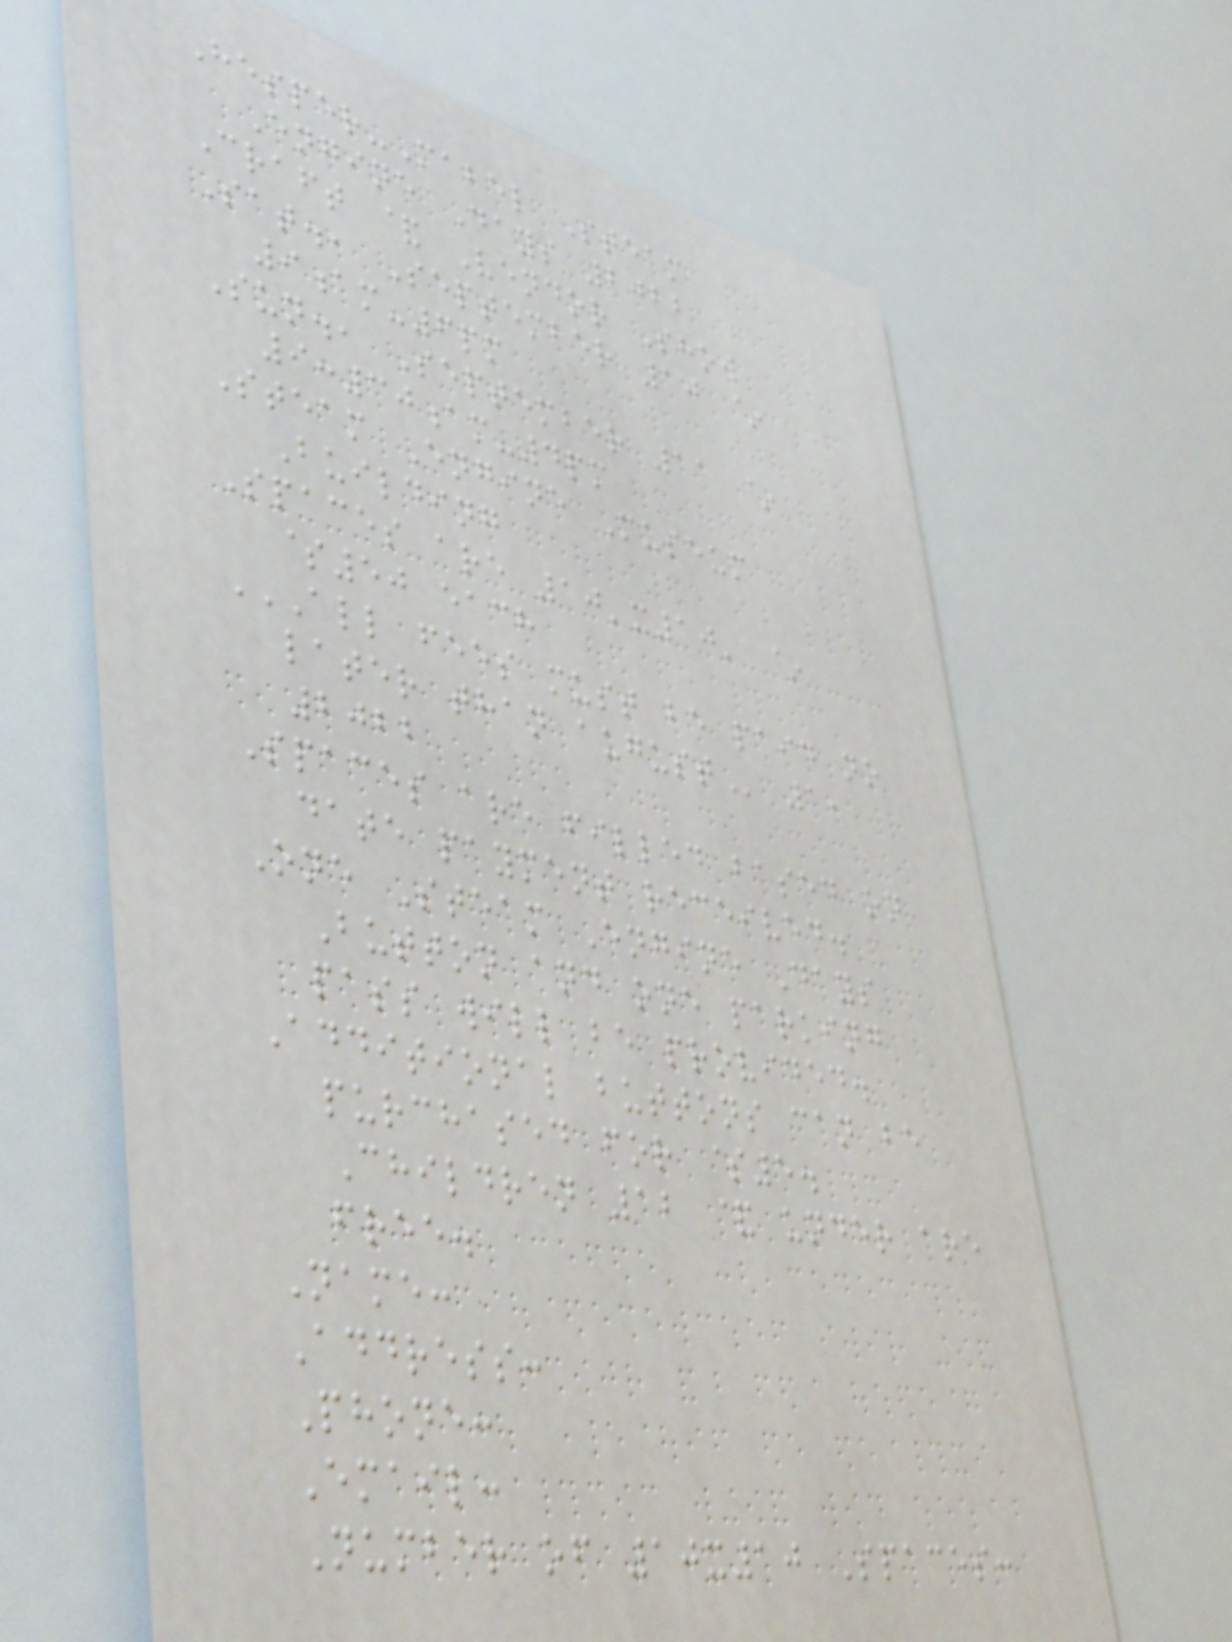Hesper-Mabel Steam
Engine Days 2022
Craft & Vendor Show
Sat., September 10 ~
9am-6pm
Sun., September 11 ~
9:30am-4pm
Steam Engine Museum
Building
Spaces are 10'x10' ~
$50 each
ALL FEES MUST BE PAID NO
LATER THAN AUGUST 1,
2022
Spaces are filled based on
date payment received.
One Steam Engine Days
Button and one parking
pass will be provided.
Additional buttons can be
purchased for $5.
Children 12 & under are
free.
Name:
Address:
Phone:
Email:
Number of 10x10 Spaces:
